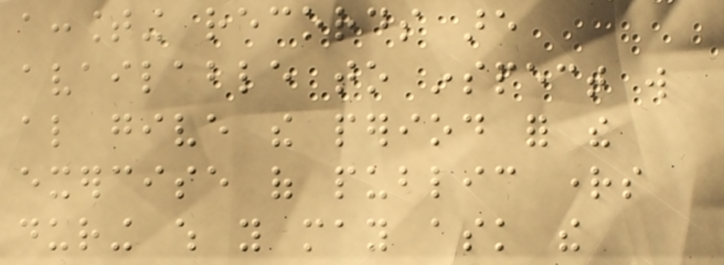accounting records are
available to inspect will
also give the period for the
exercise of public rights
during which you may ask the
